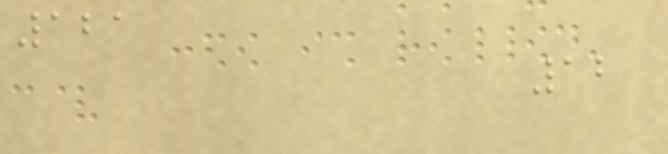121
12
